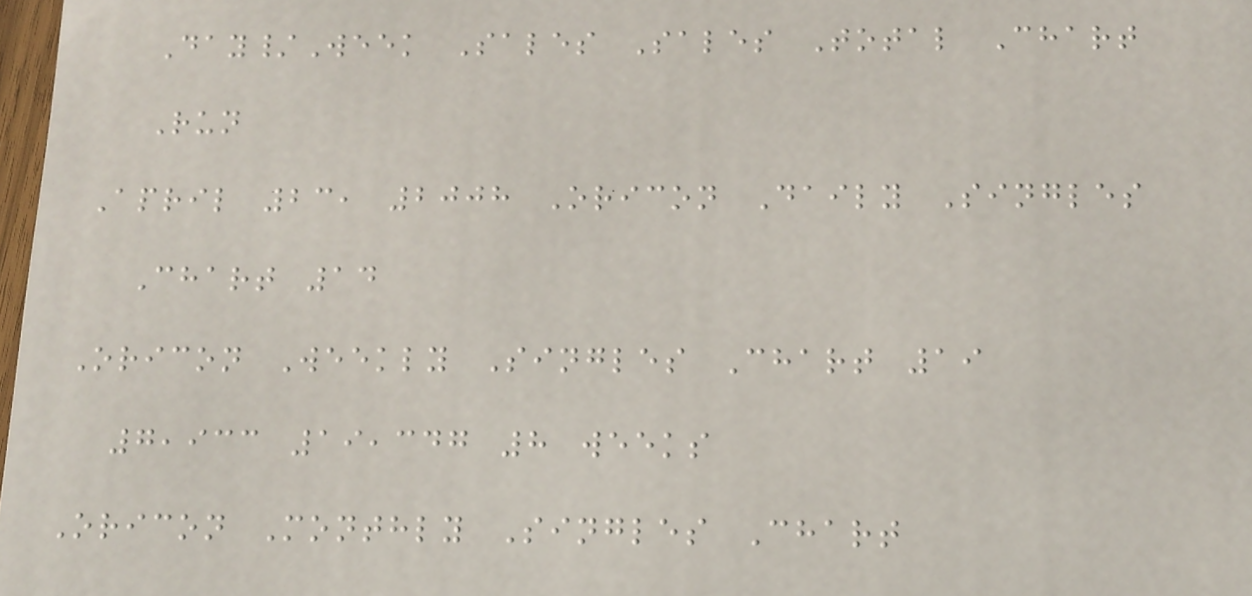Day/Week Sales Sales Total Chart
Run
April 23, 2008 Oricon Daily Singles
Chart 14
Oricon Weekly Singles Chart 19
7,933 19,347 8 weeks
Oricon Monthly Singles Chart
